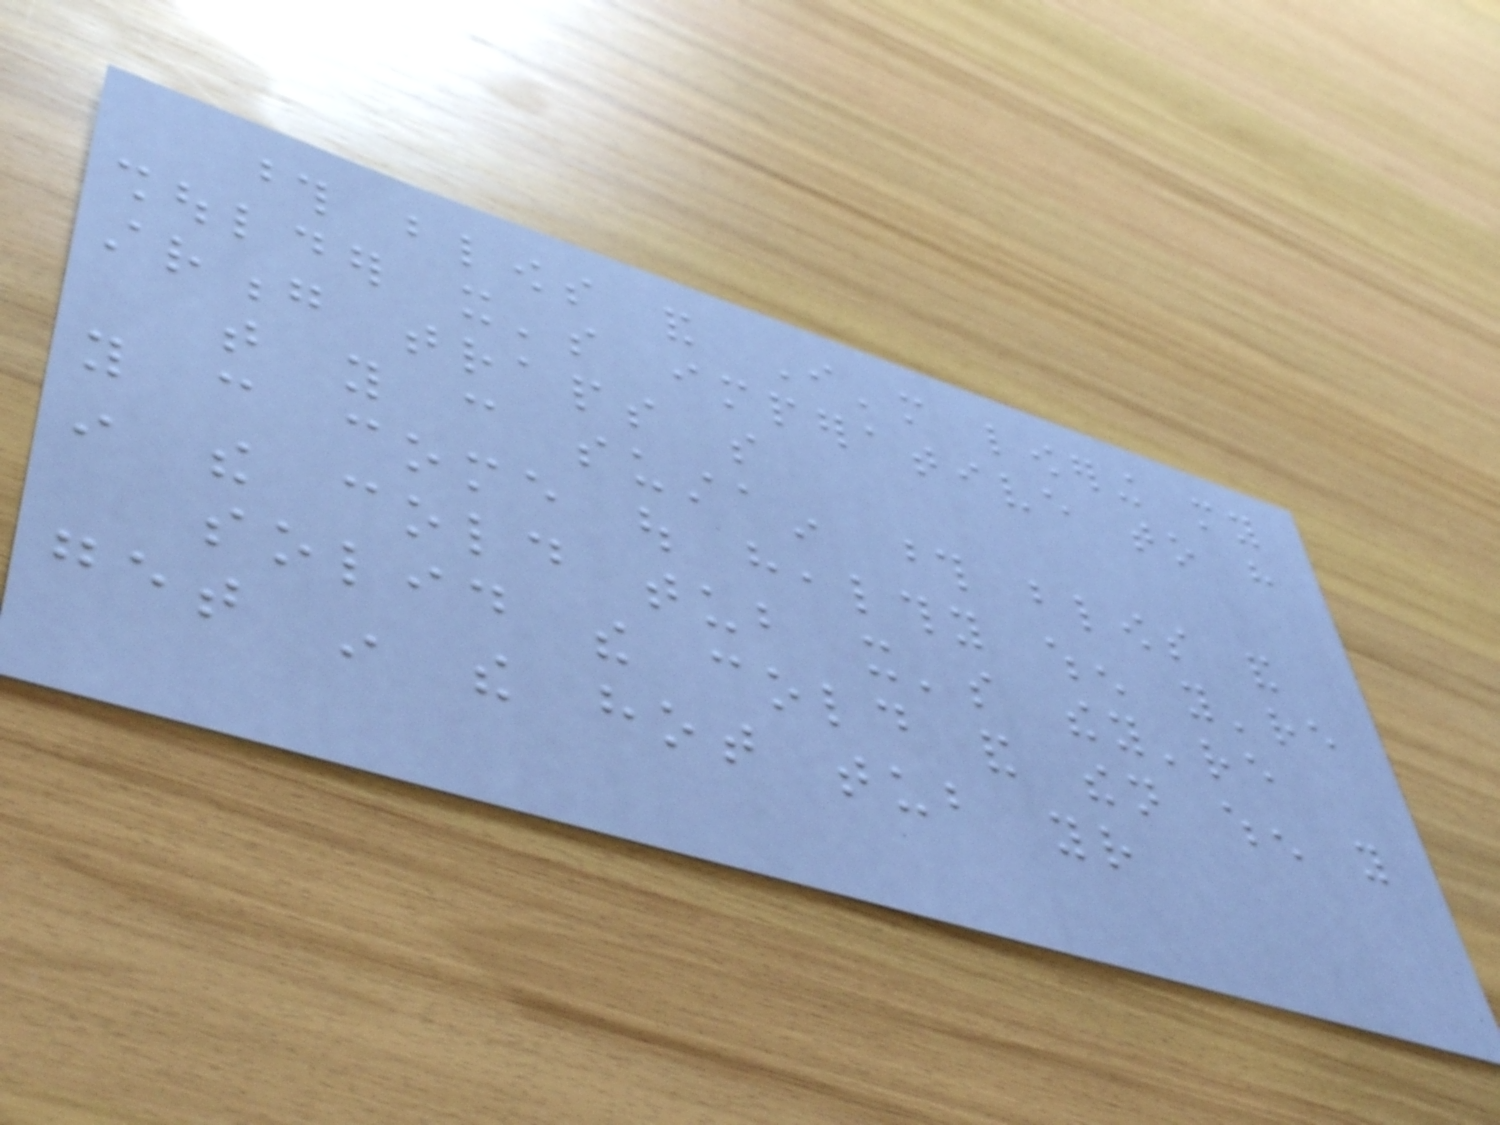those blows and I'm lowering my
shoulder it's imperative to have
strong traps so
that you can sustain those blows and
you can come out healthy when you're
in the cold tub it's they're
solid the cold and then when you
get in the hot tub your
